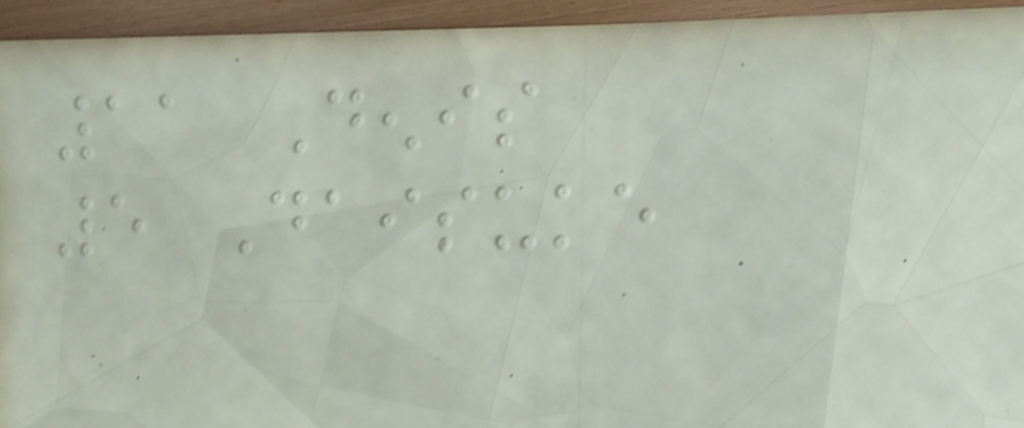11 Denis
5 Daisuke
